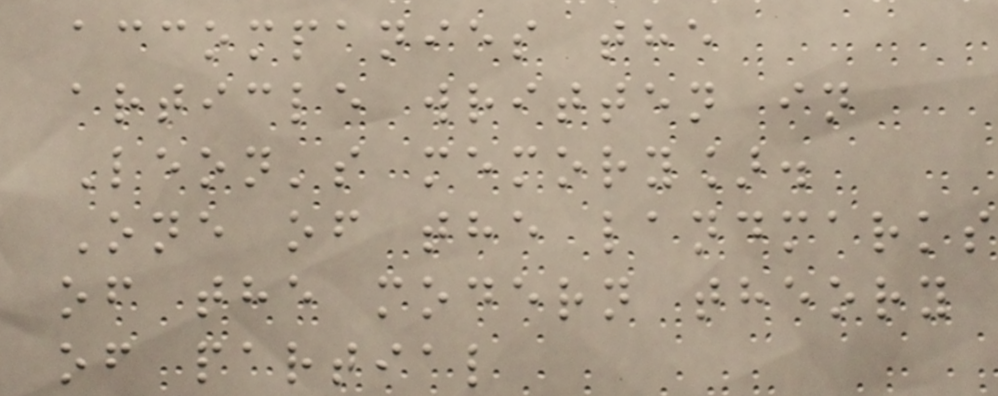accompanies the
article written in
Leon's memory].
One of the landmarks
of the modern theory
of partial
